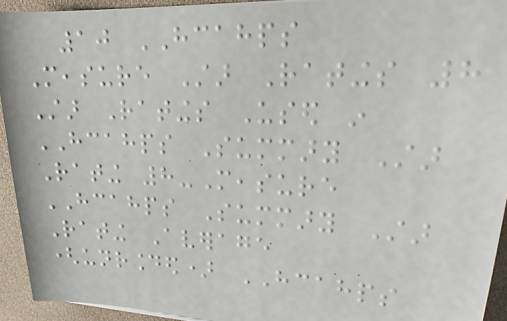10 HCAHPS
Measure Star Ratings 8
Star Ratings Used in
HCAHPS Summary Star
Rating 8-Measure
HCAHPS Summary Star
Rating Average
(unrounded) HCAHPS
